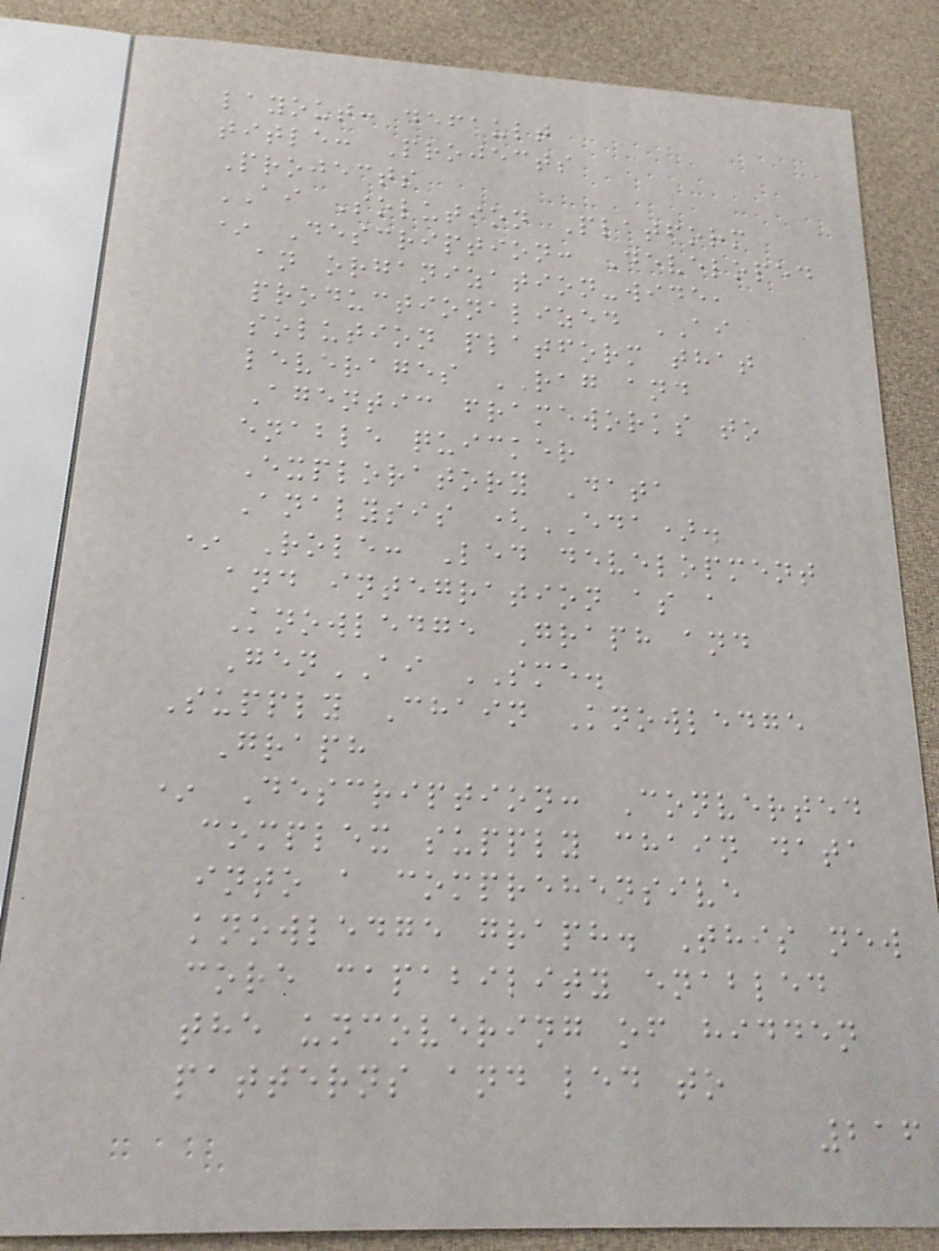layout: default
title: Projects
Projects
AI Solution Platform
* Description: Developed
an organization-wide,
productionalized AI
solution platform that
leverages RAG and
Agentic frameworks to
enable quicker
Exploratory Data
Analysis (EDA).
* Role: Led development
and integration as a
Knowledge Graph and
GenAI SME.
Supply Chain Knowledge
Graph
* Description: Converted
complex supply chain data
into a comprehensive
knowledge graph. This new
core capability enabled
the uncovering of hidden
patterns and led to
216
